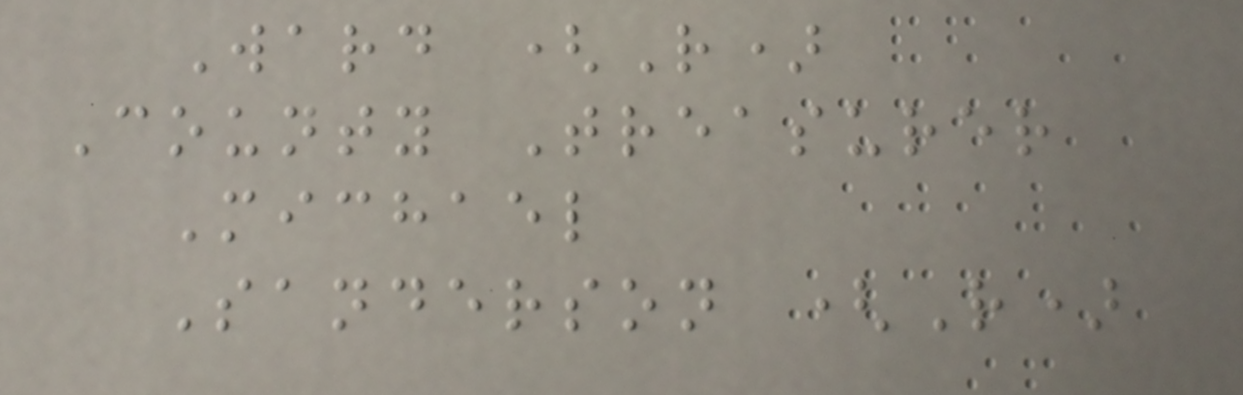Ward (R)
County Treasurer
Michael
Sanderson (R)
